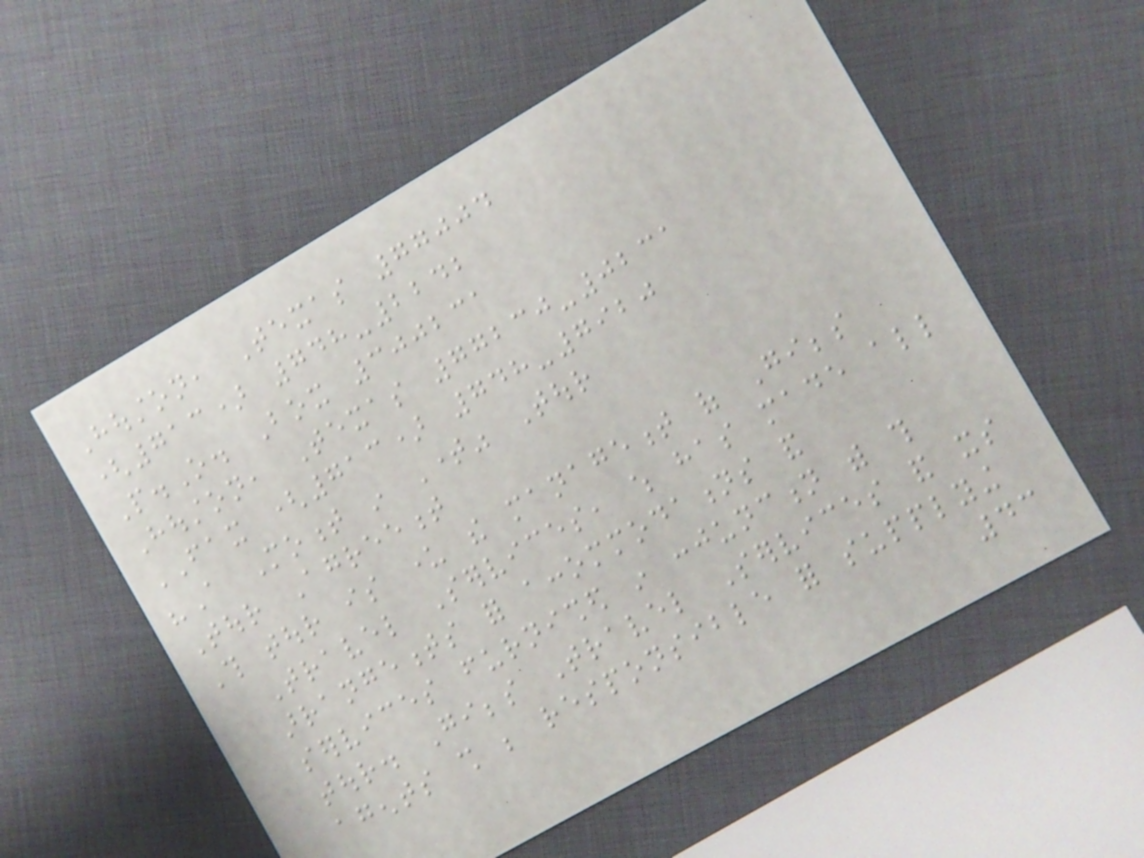Houston, Texas 77004
(713) 748-2242
P.O. Box 300231
Houston, Texas 77230-0231
FAX (713) 748-7920
"A Moment in Time" Tour
Tour Agreement
This tour is under the management of Gibbs
Travel Services, which has made all
arrangements for accommodations and
services furnished in conjunction with this
tour. Gibbs Travel Services and its
agents shall be responsible for supplying
43
